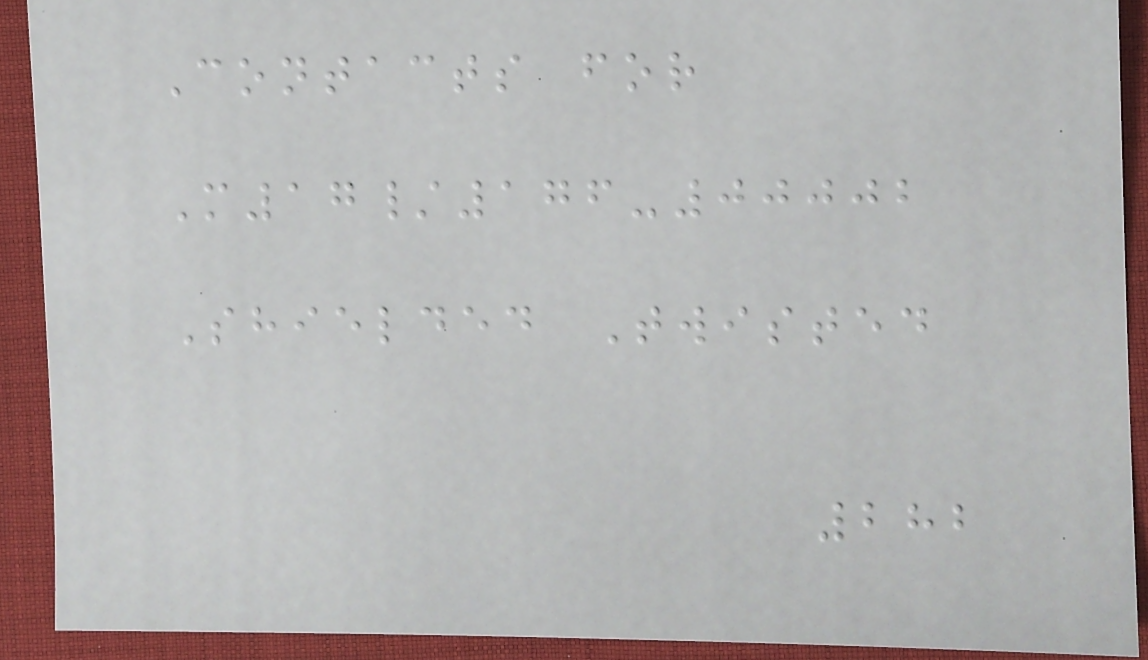Contacts for
M17/176-00002
Shielded Twisted
282
